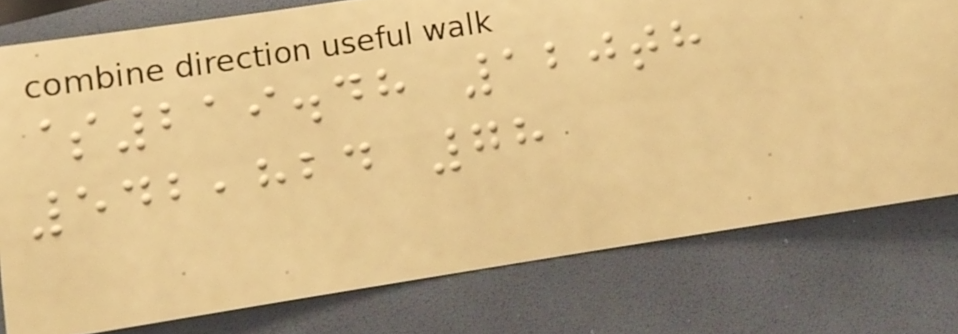$219.48 120th
542,824 78
